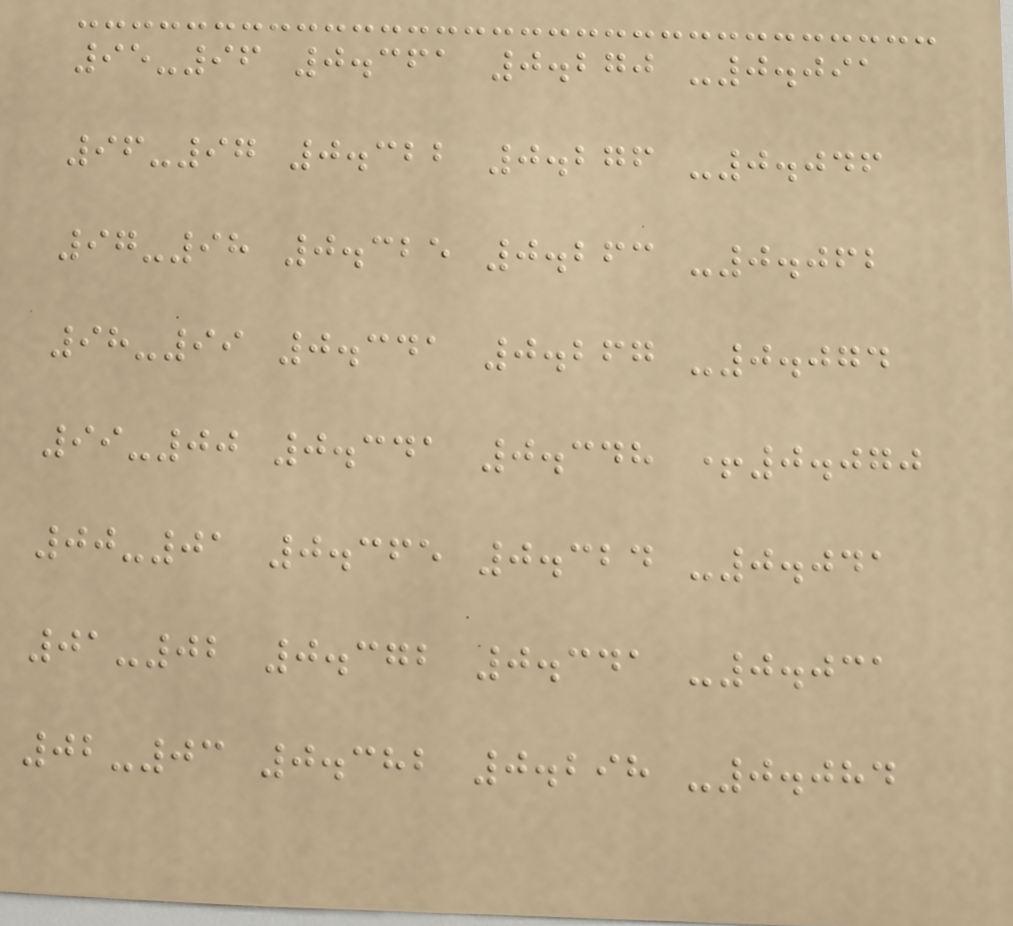95-96 0.361 0.270 -0.091
96-97 0.322 0.276 -0.046
97-98 0.325 0.263 -0.062
98-99 0.341 0.267 -0.074
99-00 0.341 0.348 +0.070
00-01 0.365 0.324 -0.041
01-02 0.372 0.341 -0.031
02-03 0.382 0.298 -0.084
